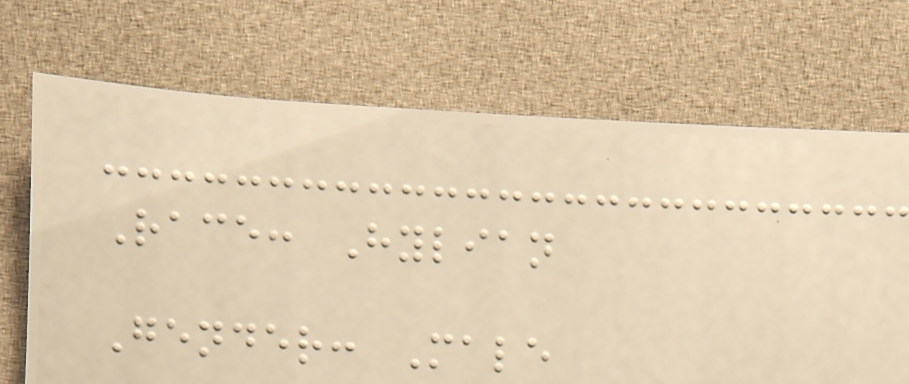Race: Hylian
Gender: Male
